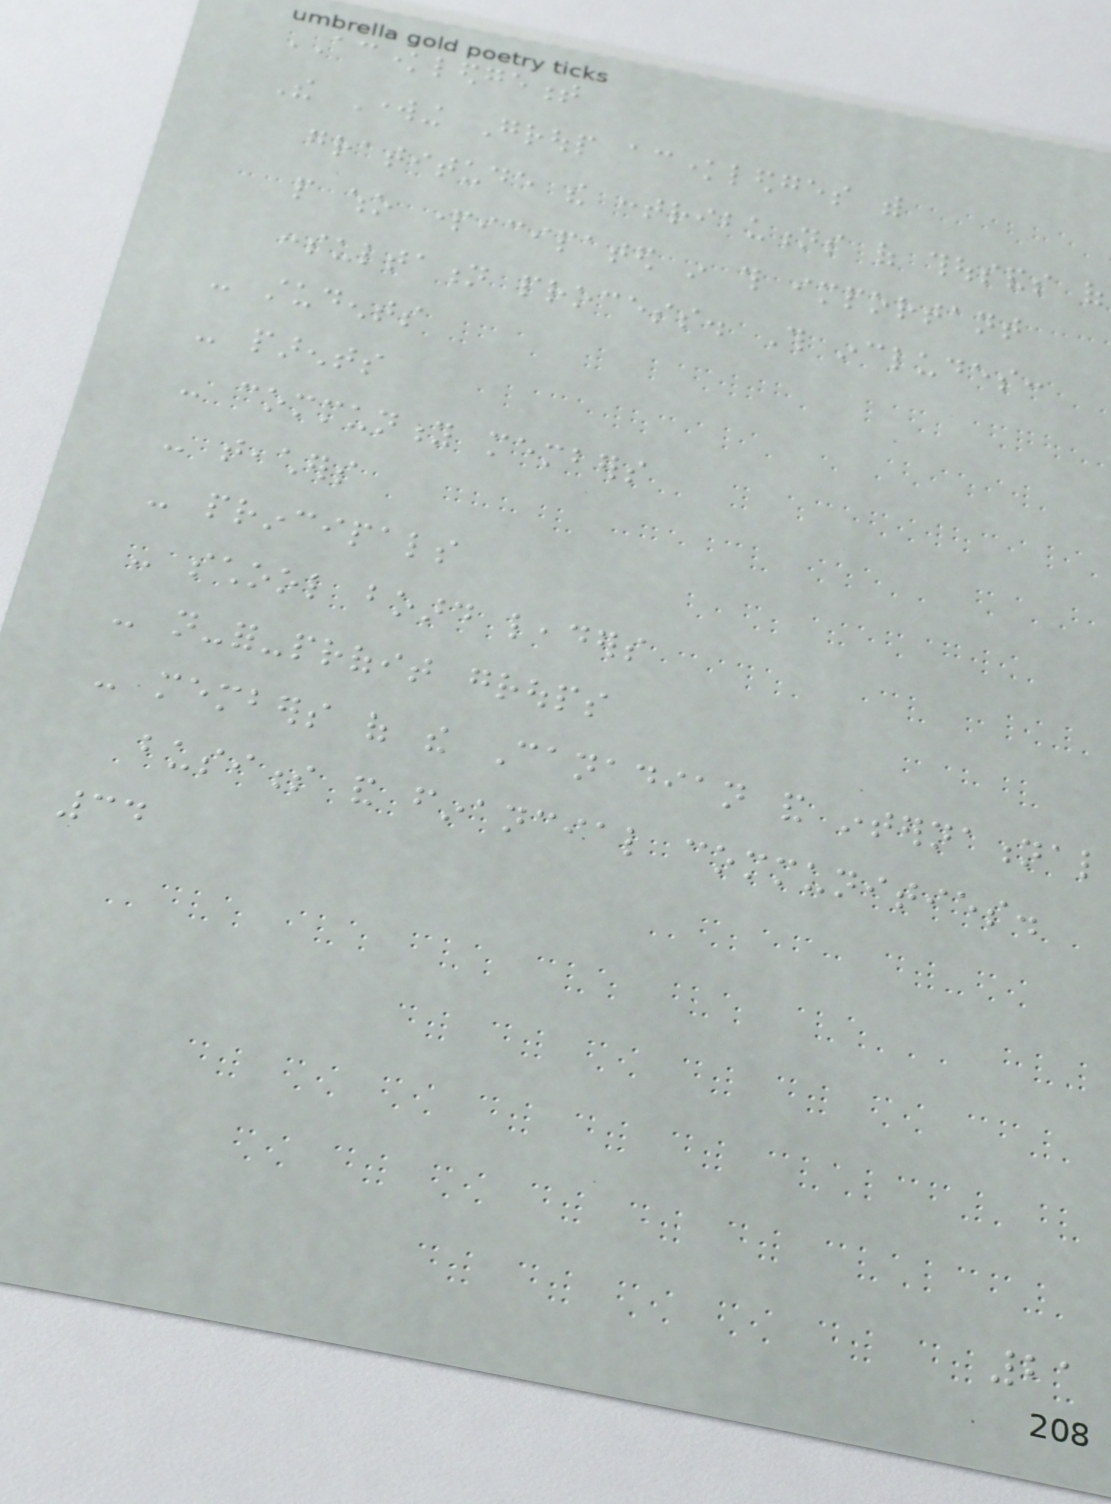ACKNOWLEDGEMENT
The Working Group acknowledges with
gratitude the contributions of thousands of
people who participated in this important
consultation process. This includes:
- students
- parents
- community members
- teachers
- principals
- school board leaders
- not-for-profit groups
- members of the Canadian and international
business and financial communities.
34
21
